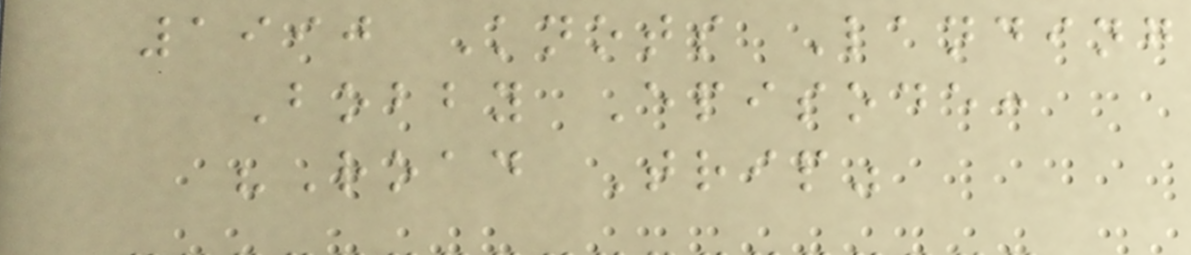1990 Knots Landing
Bobby Episode:
"Road Trip"
